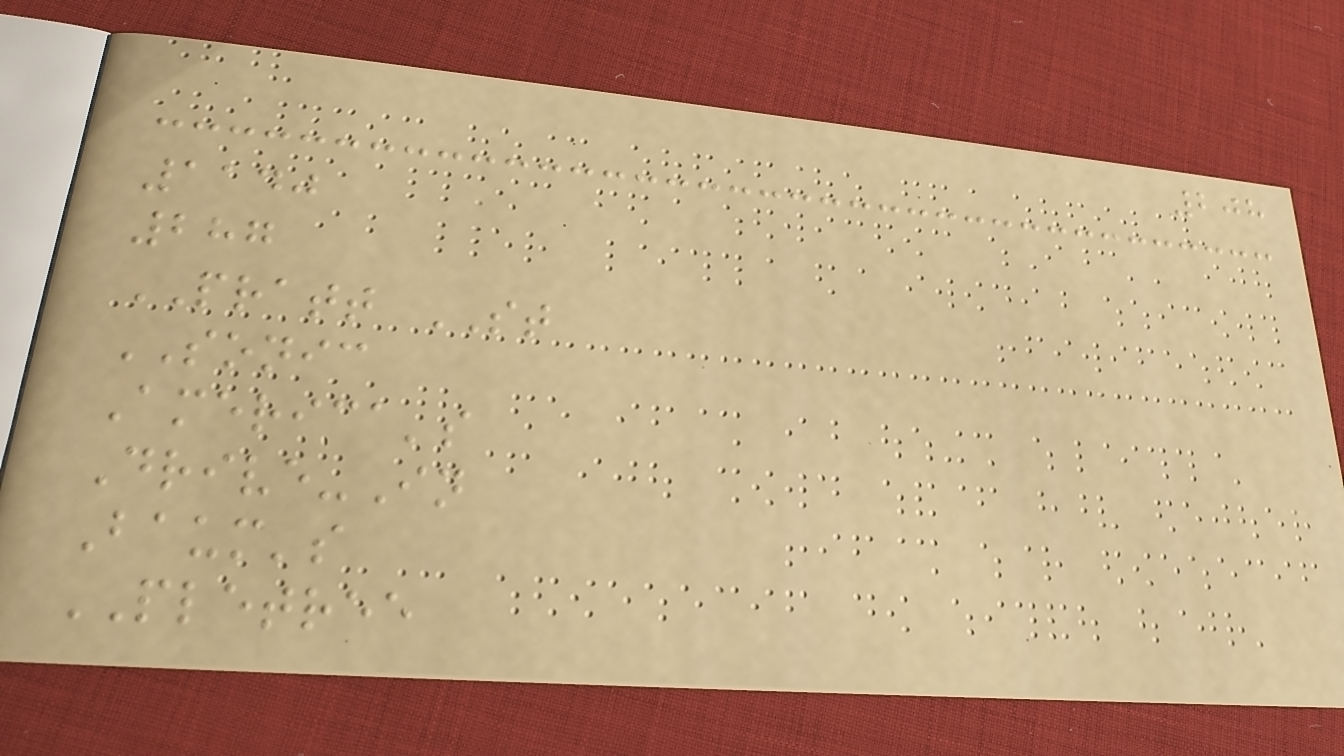208
1140
287
PRATT ST
SONIC
America's
Drive-In
Baum's
PLETREE
